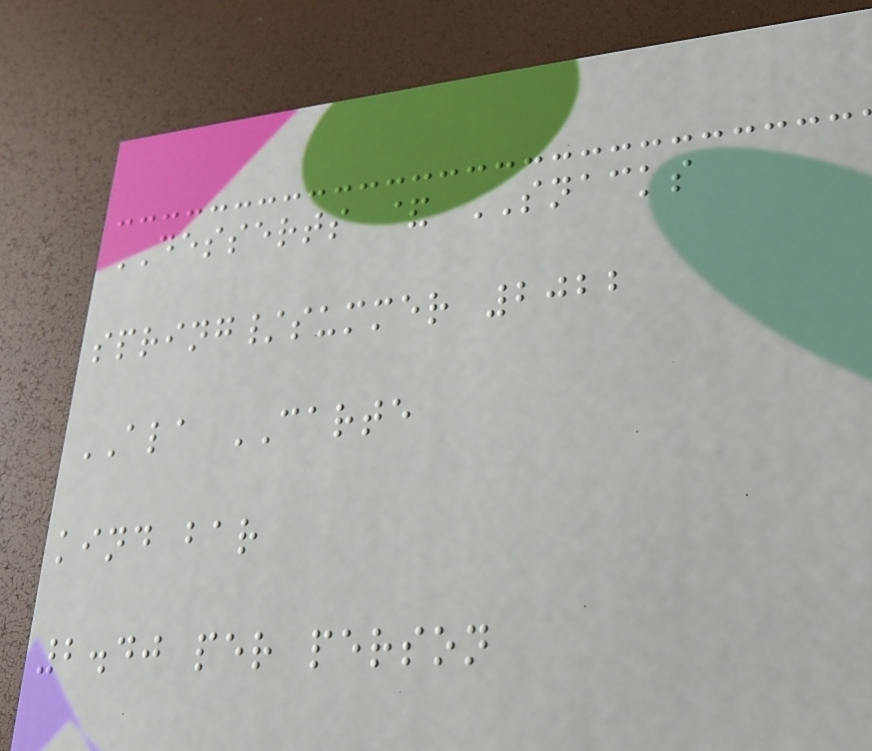DESSERTS & SNACKS
spring/summer 2022
ALA CARTE
kind bar
2.40 per person
